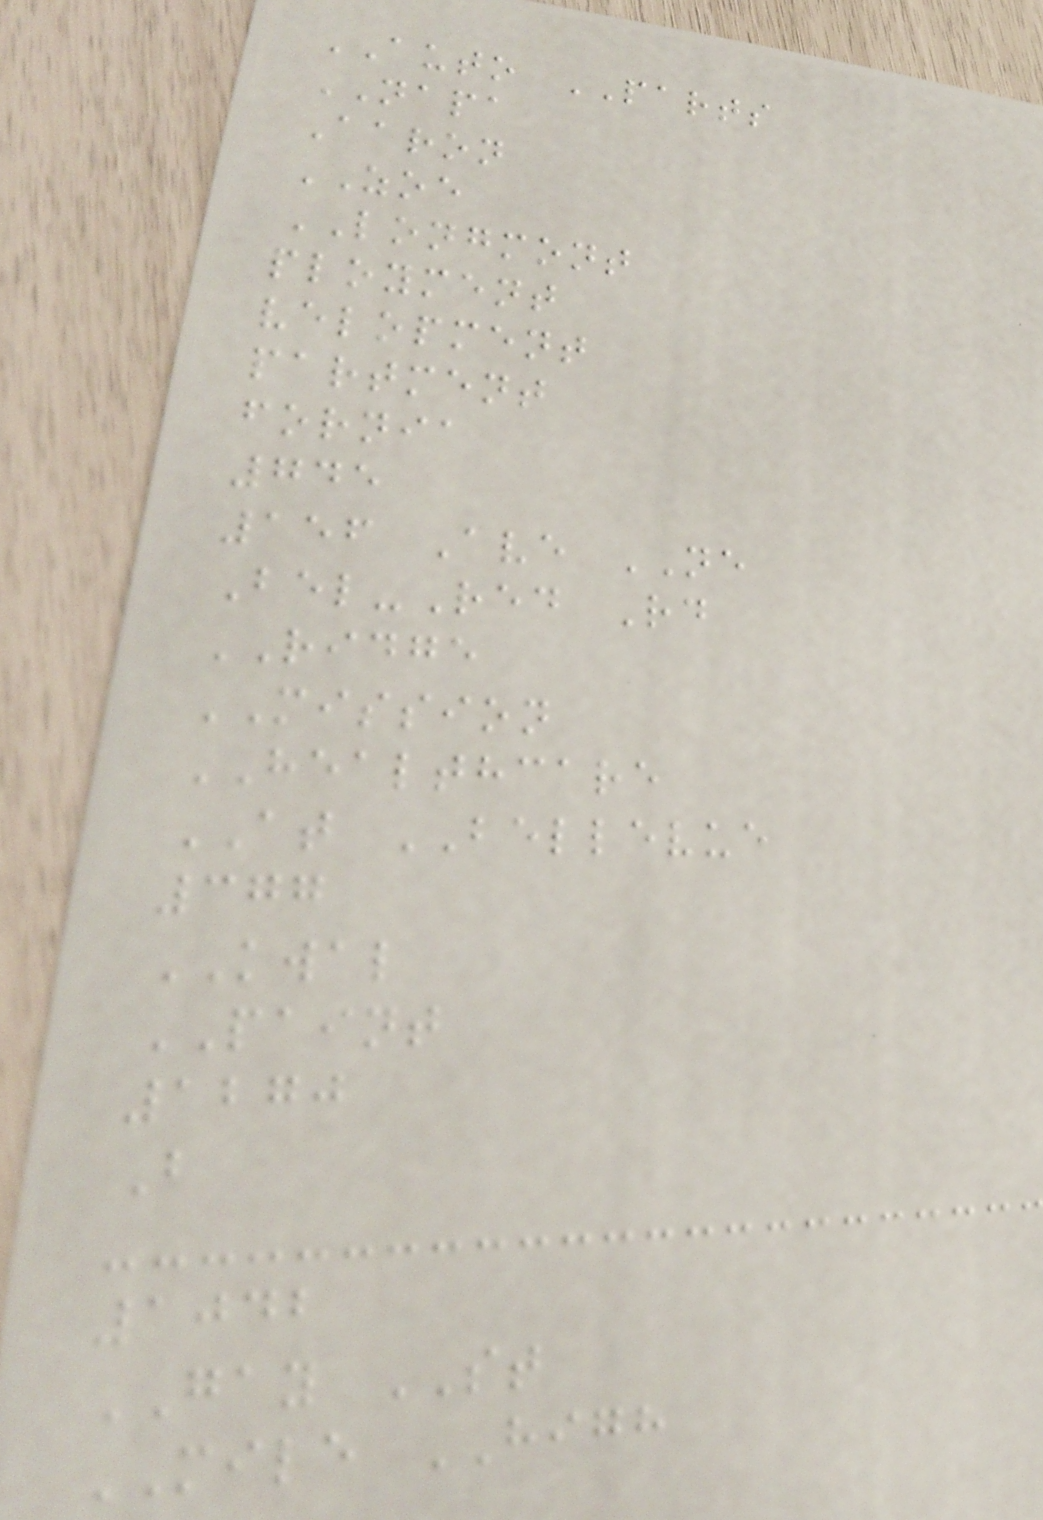AUTO PARTS
NAPA
Aaron
ZOE
LONGMONT
ployment
velopment
partment
fornia
745
156 Ave NE
Bel-Red Rd
RIDGE
MISSION
HEALTHCARE
AT BELLEVUE
377
KWAL
PAINT
1270
B
1042
GAY ST
MILE HIGH
